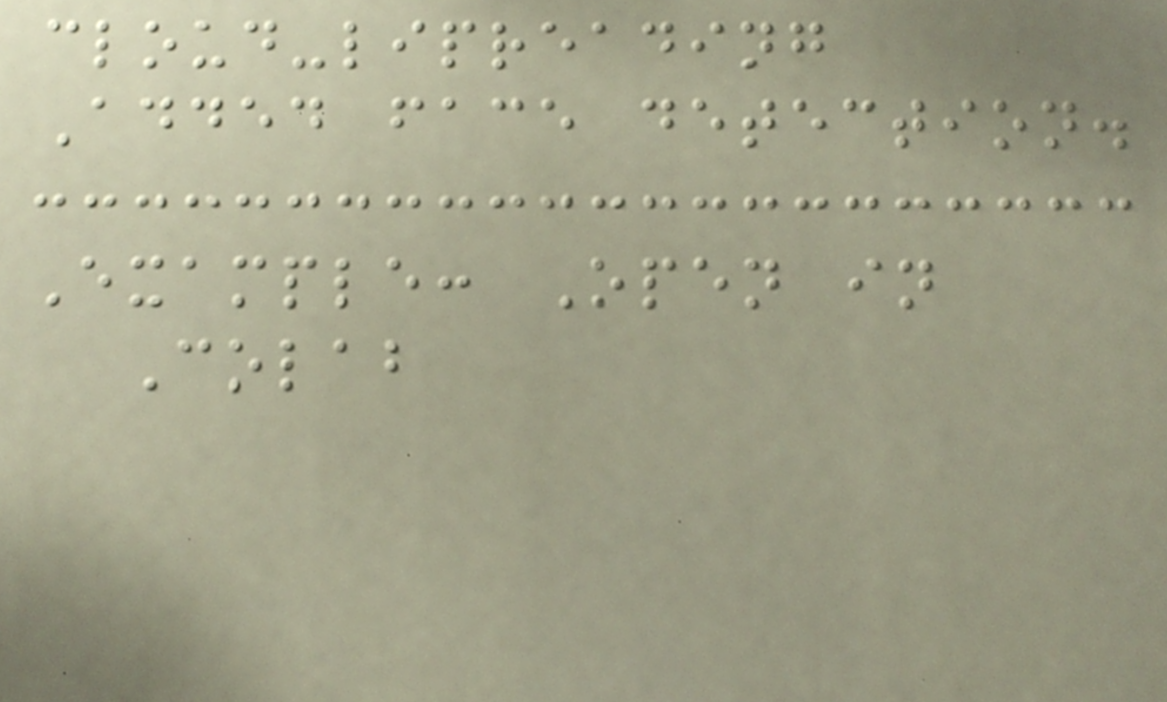cloud-lipreading
Added face detection.
Example: Open in
Colab
